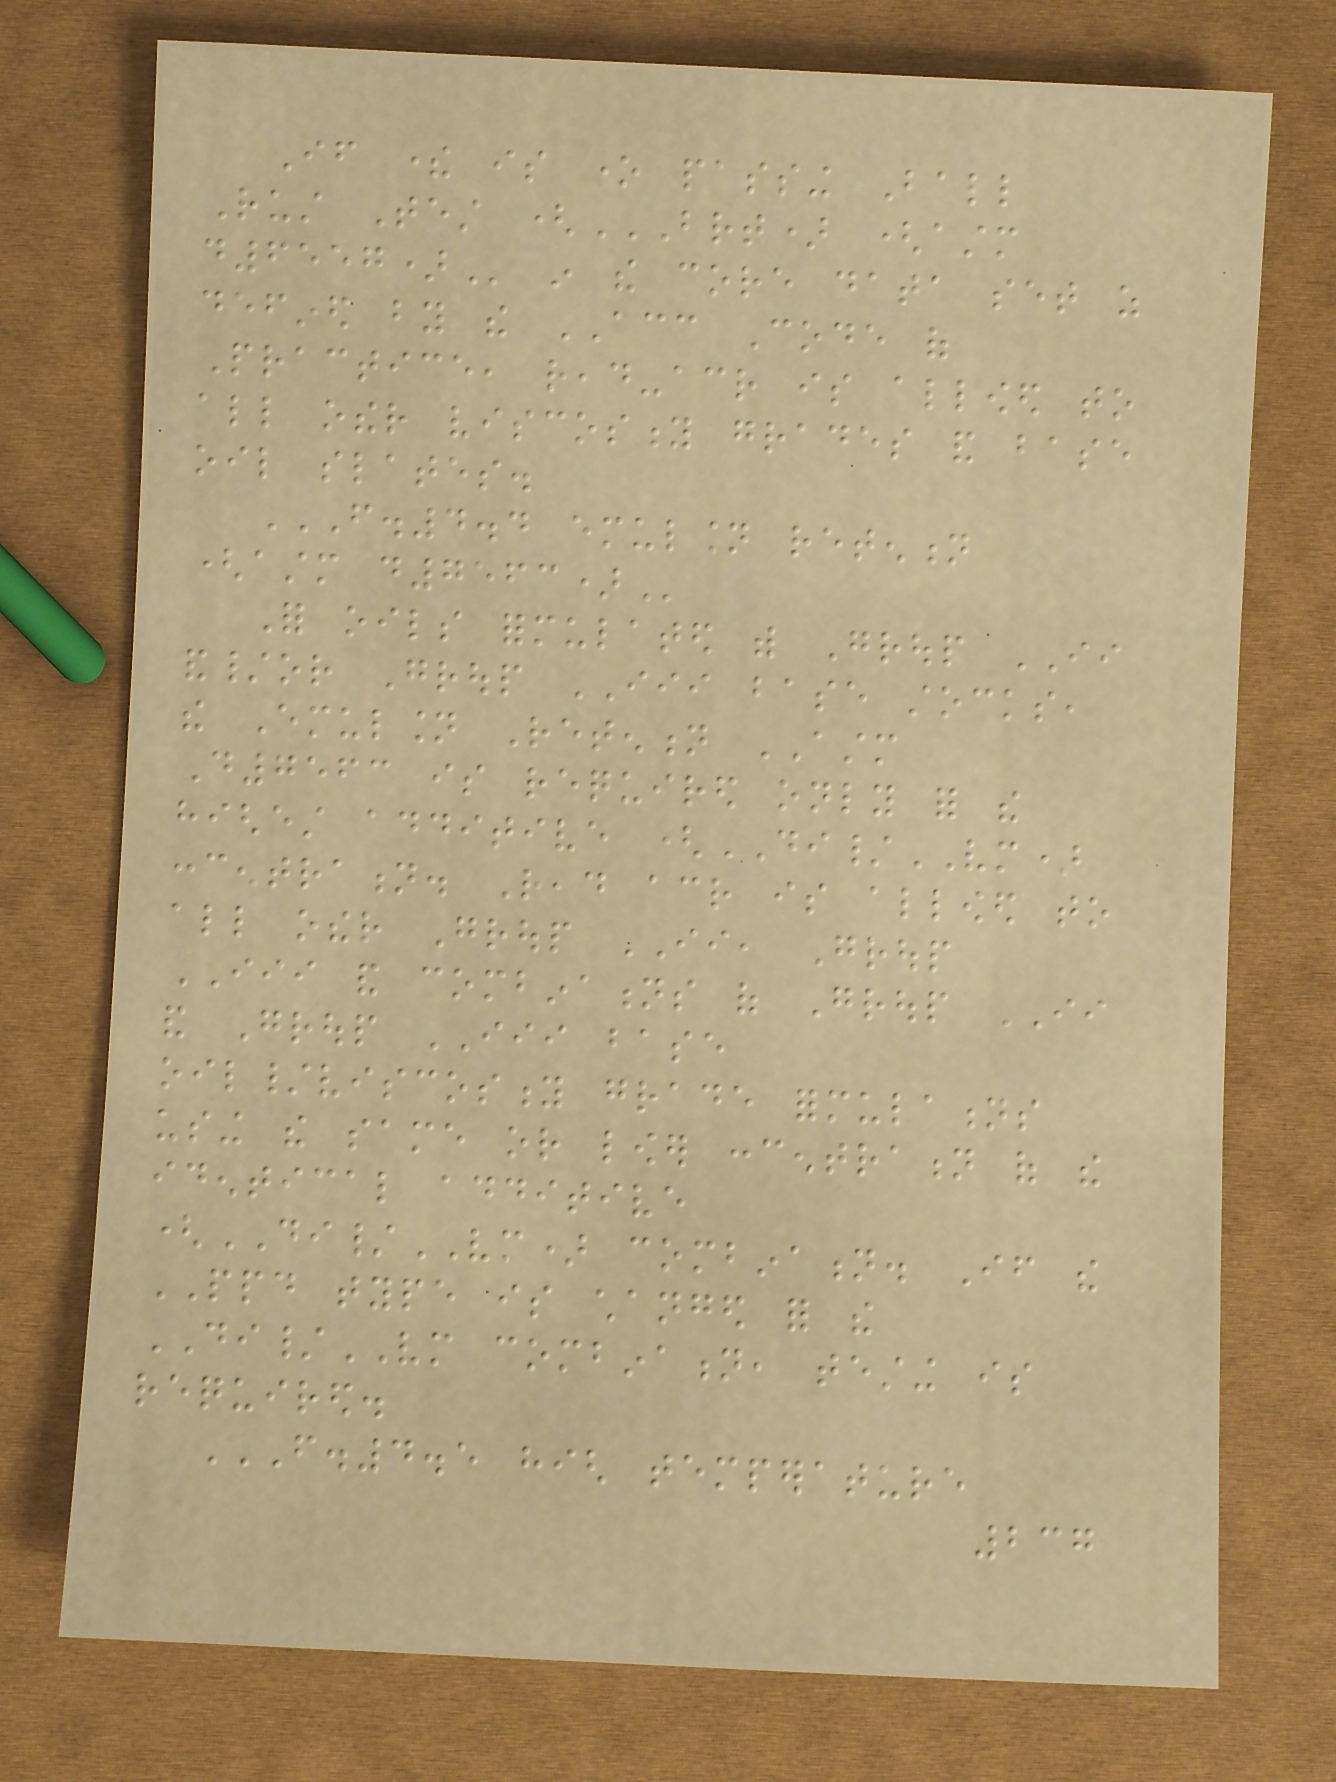If there is one passing Ball
Rust Test (BRT) (ASTM
D6557) in the core data set as
defined by the ACC Code of
Practice, read-across is allowed to
all other viscosity grades and base
oil slates.
F.4.4 EMULSION RETENTION
(ASTM D7563)
For oils formulated with Group II
and/or Group III base stocks,
the Emulsion Retention ASTM
D7563 is required only for the
highest additive (DI/VM)
concentration. Read across is allowed to
all other Group II, Group
III and combinations of Group II
and Group III base
oil/viscosity grade formulations
using the same or lower concentration of the
identical additive
(DI/VM) combination. If the
PPD type is changed for the
DI/VM combination, testing is
required.
F.4.5 HIGH TEMPERATURE
237
